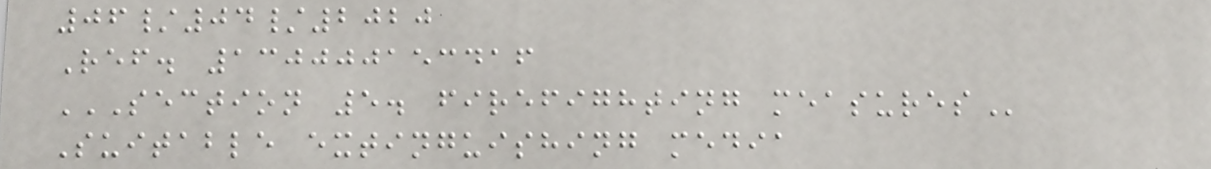06/04/2020
Ref. 130000153416
SECTION 5. FIREFIGHTING MEASURES
Suitable extinguishing media
